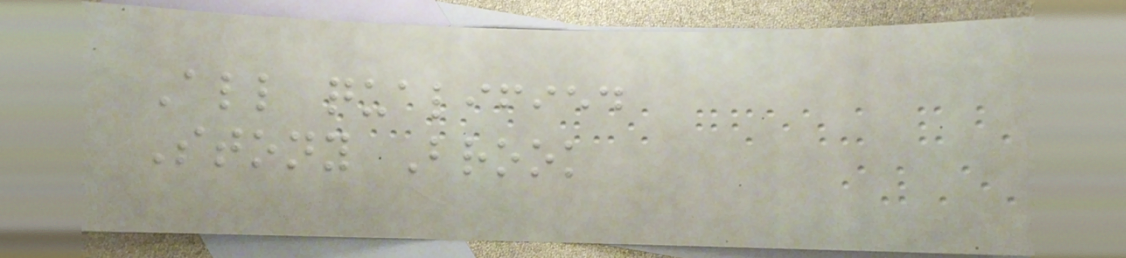All qualified
Stony Brook
